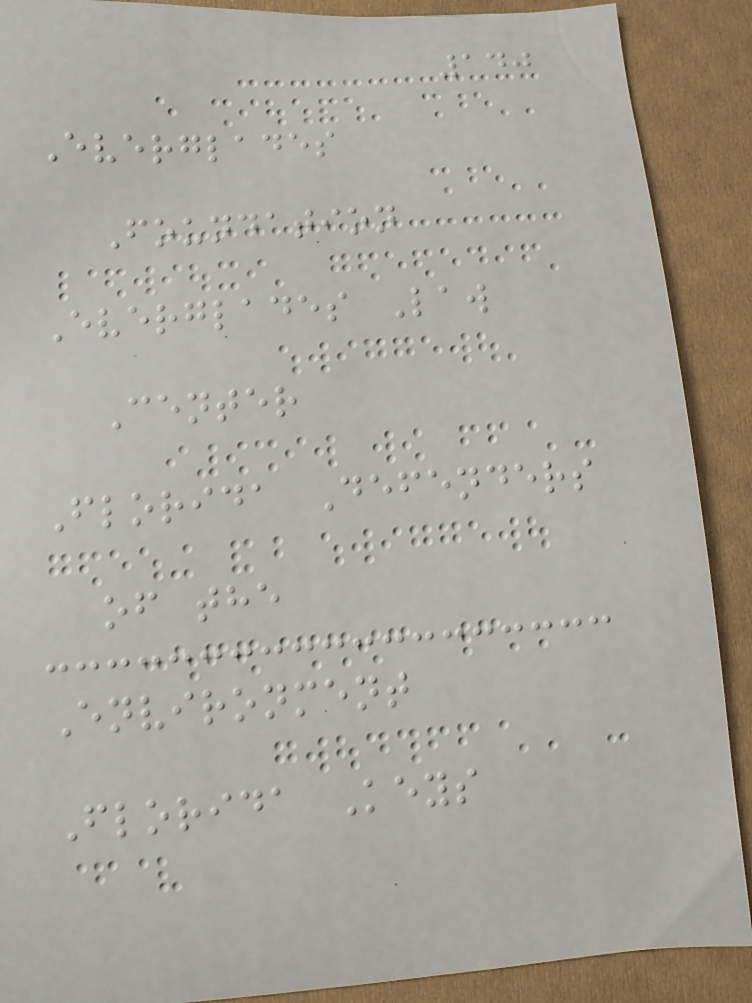140
Everglades
Foundation
Everglades Law
Center
Florida Defenders
of the
Environment
Florida Keys
